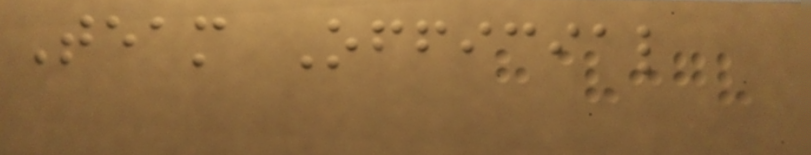Team Official
